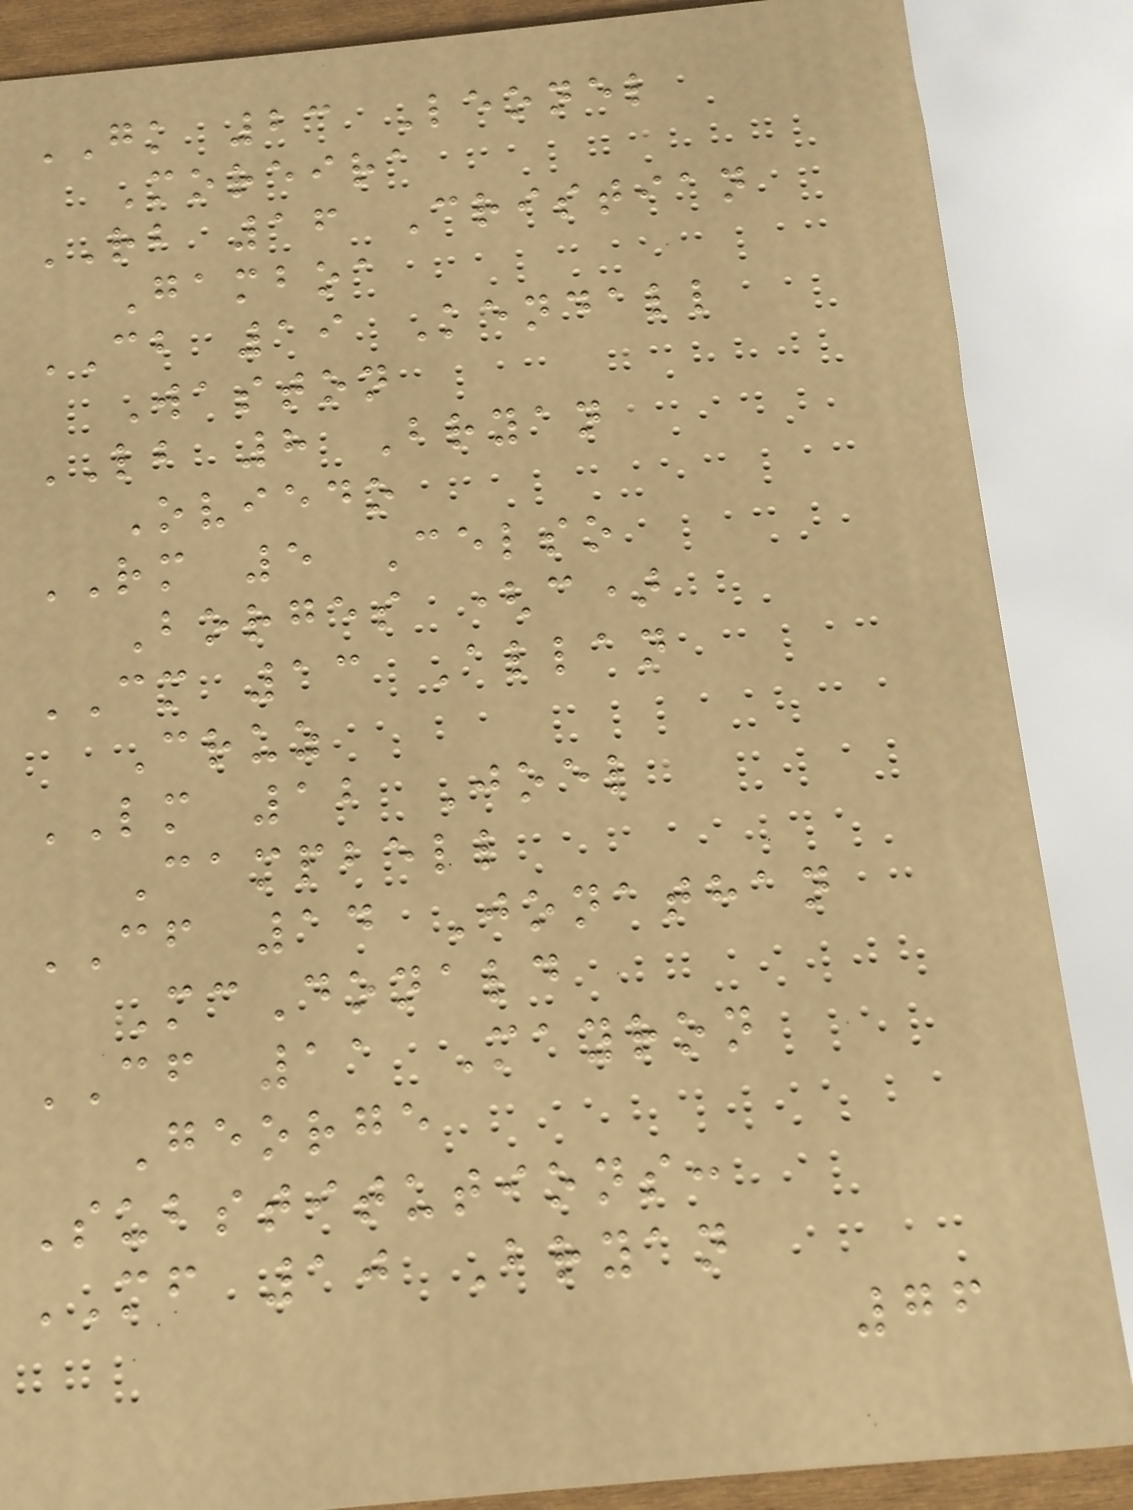GK 23 Leonel
Moreira
RB 16 Cristian
Gamboa
CB 19 Kendall
Waston
LB 8 Bryan
Oviedo
RM 5 Celso
Borges (c)
CM 13 Allan
Cruz
LM 12 Joel
Campbell
CF 14 Jonathan
McDonald
CF 11 Mayron
George
Substitutions:
MF 10 Bryan
76
